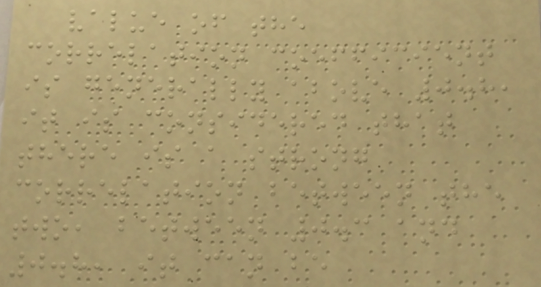value of the
correlation coefficient
is generally above 0.8,
it is considered that
there is a strong
correlation between the
two, between 0.3 and
0.8, it can be
